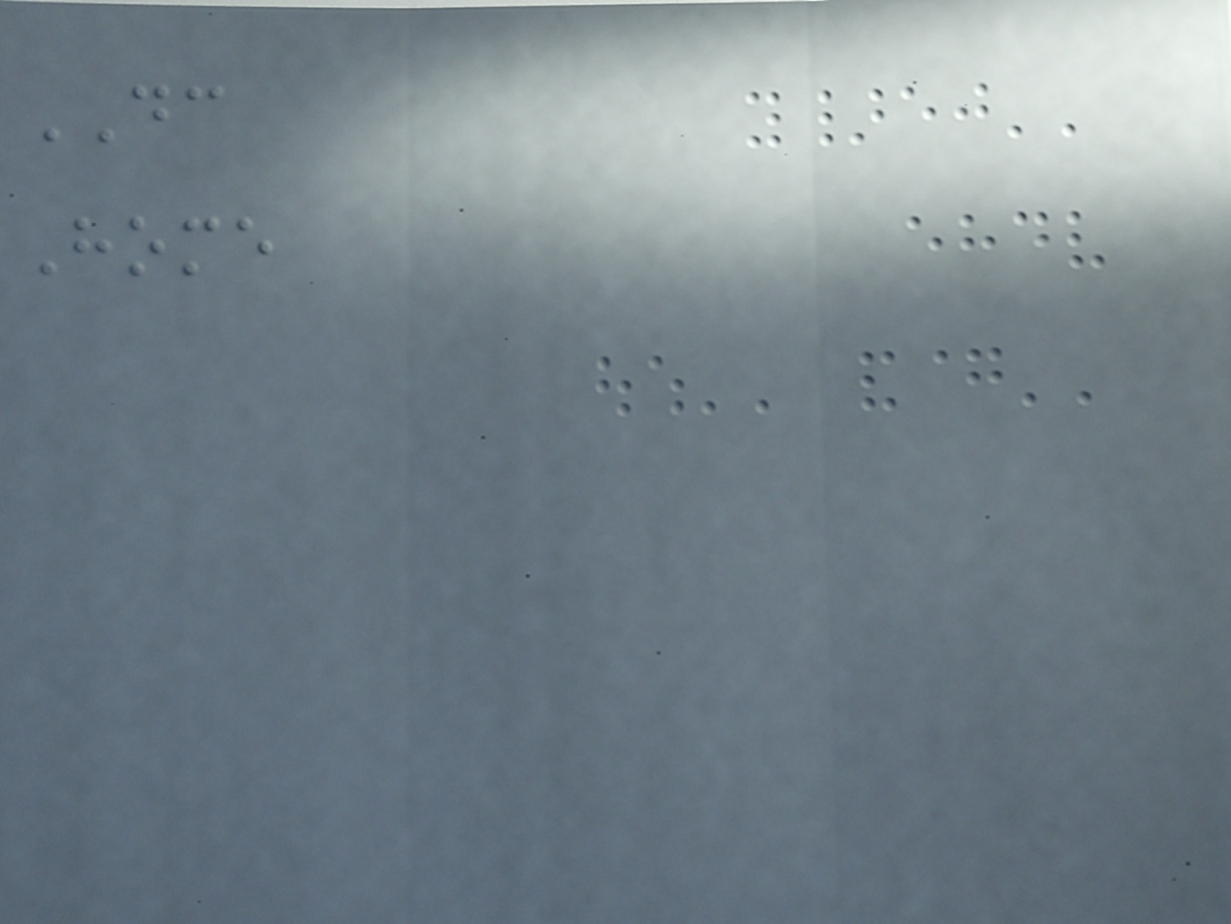DC
Home
